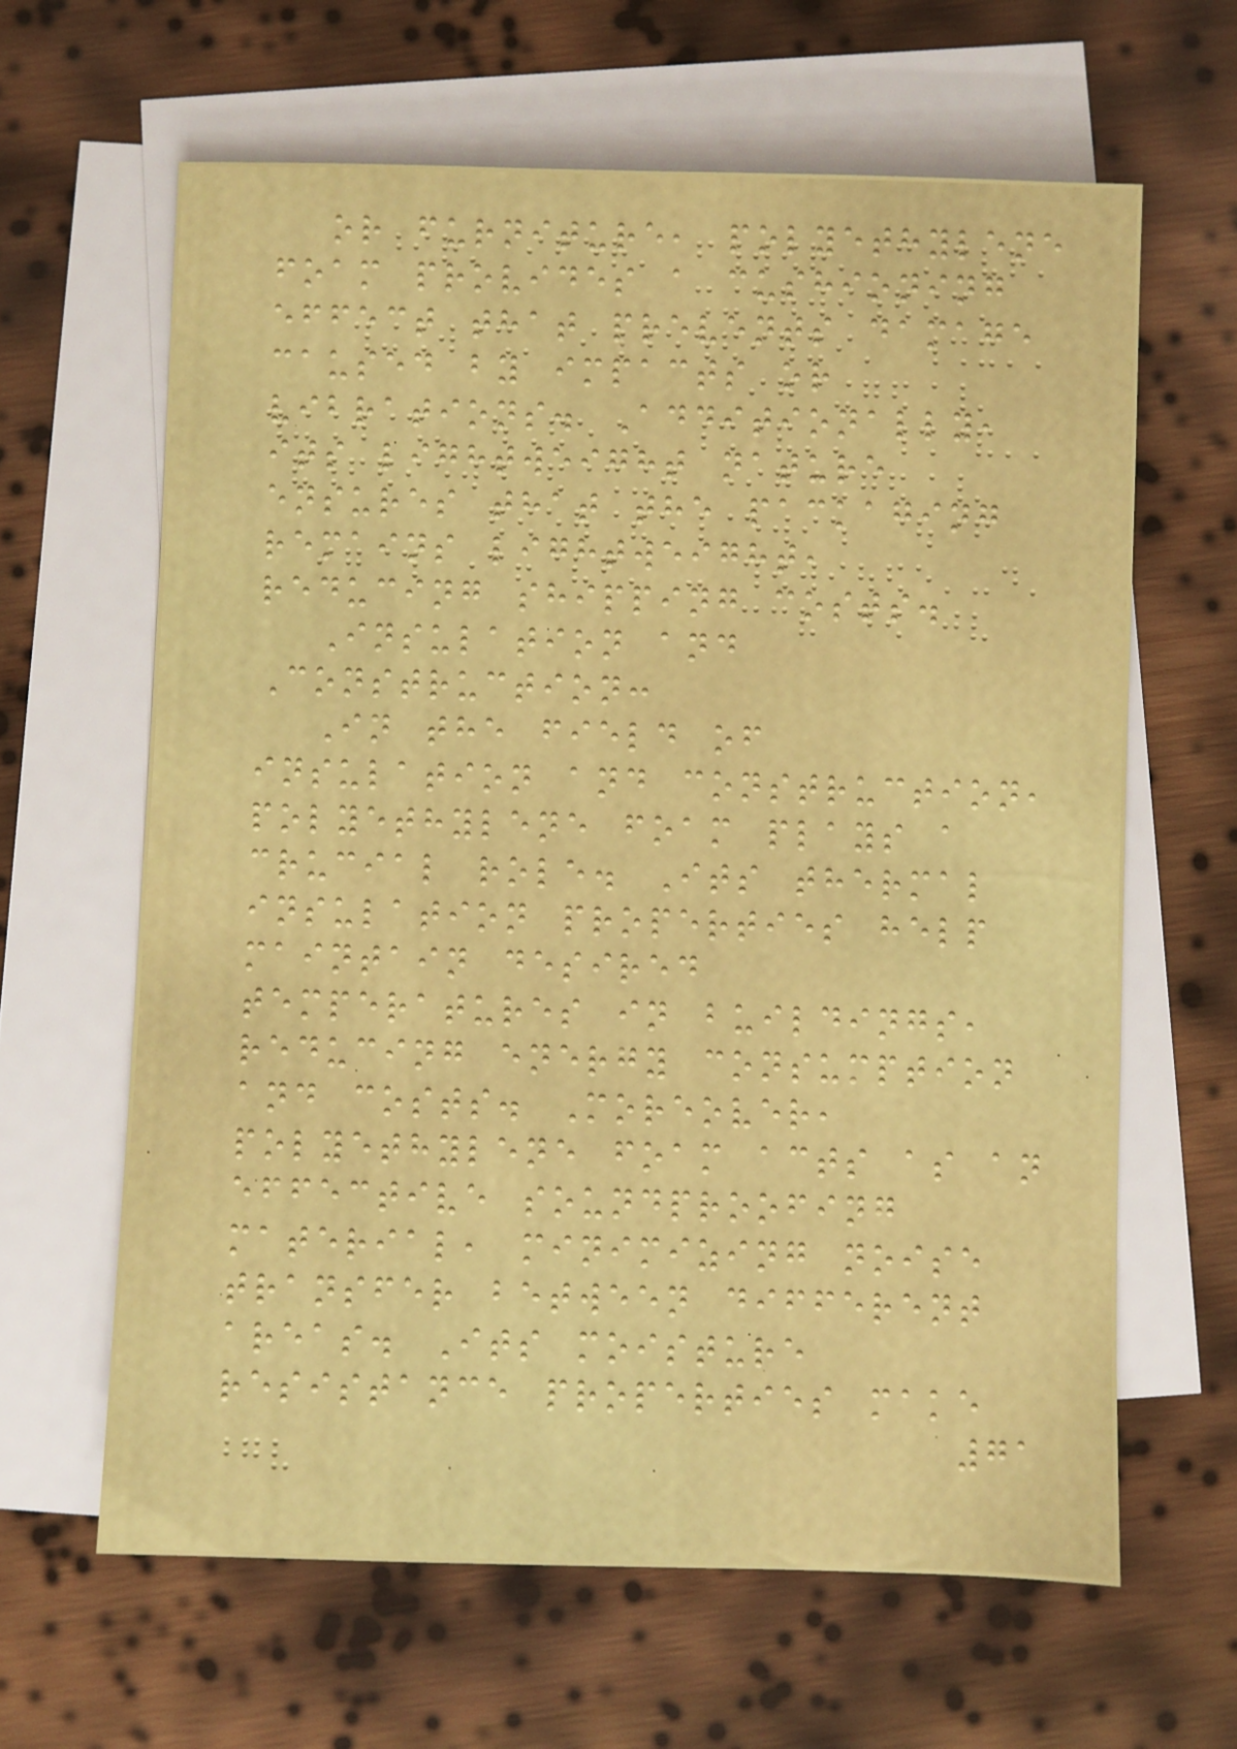or furniture, polyethylene
foam provides a cushioning
effect that prevents damage
caused by impacts or
vibrations. Additionally,
its lightweight nature
ensures that the packaging
remains lightweight,
reducing shipping costs.
Insulation and
Construction:
In the field of
insulation and construction,
polyethylene foam plays a
crucial role. Its thermal
insulation properties help
maintain desired
temperatures in buildings,
reducing energy consumption
and costs. Moreover,
polyethylene foam acts as an
effective soundproofing
material, minimizing noise
transfer between different
areas. Its moisture
resistance properties make
71
